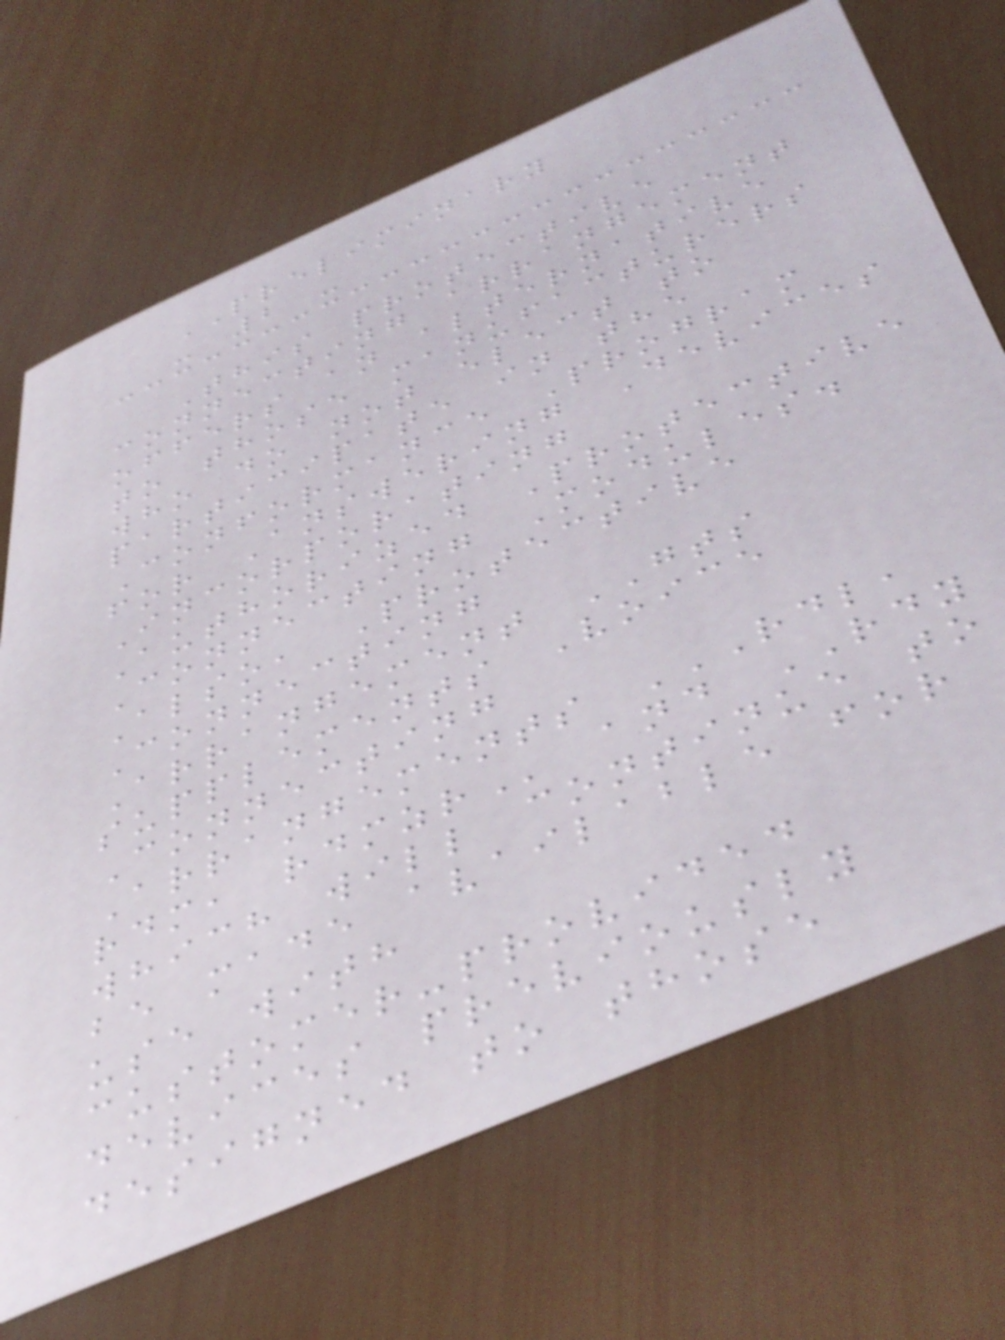PRELIMINARY
- 2 -
This protective
connecting arrangement
offers an alternative
to those manufacturers
who do not elect to
participate in the
Conformance Program
for Answering Devices
Incorporating
Authorized Protective
Connecting Modules.
Also, Protective
Connecting
Arrangement GTS
supplements Voice
Connecting
Arrangements RDL,
RDM, RDMZR and RDY
which will continue to
be made available for
use with
customer-provided
devices previously
designed to those
